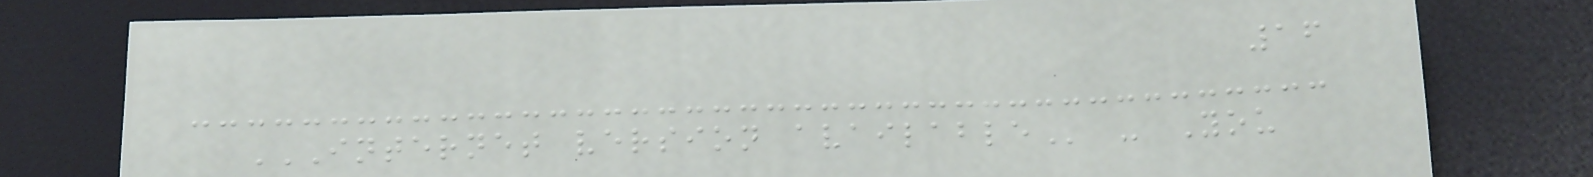16
INTERNET VERSION AVAILABLE - You
